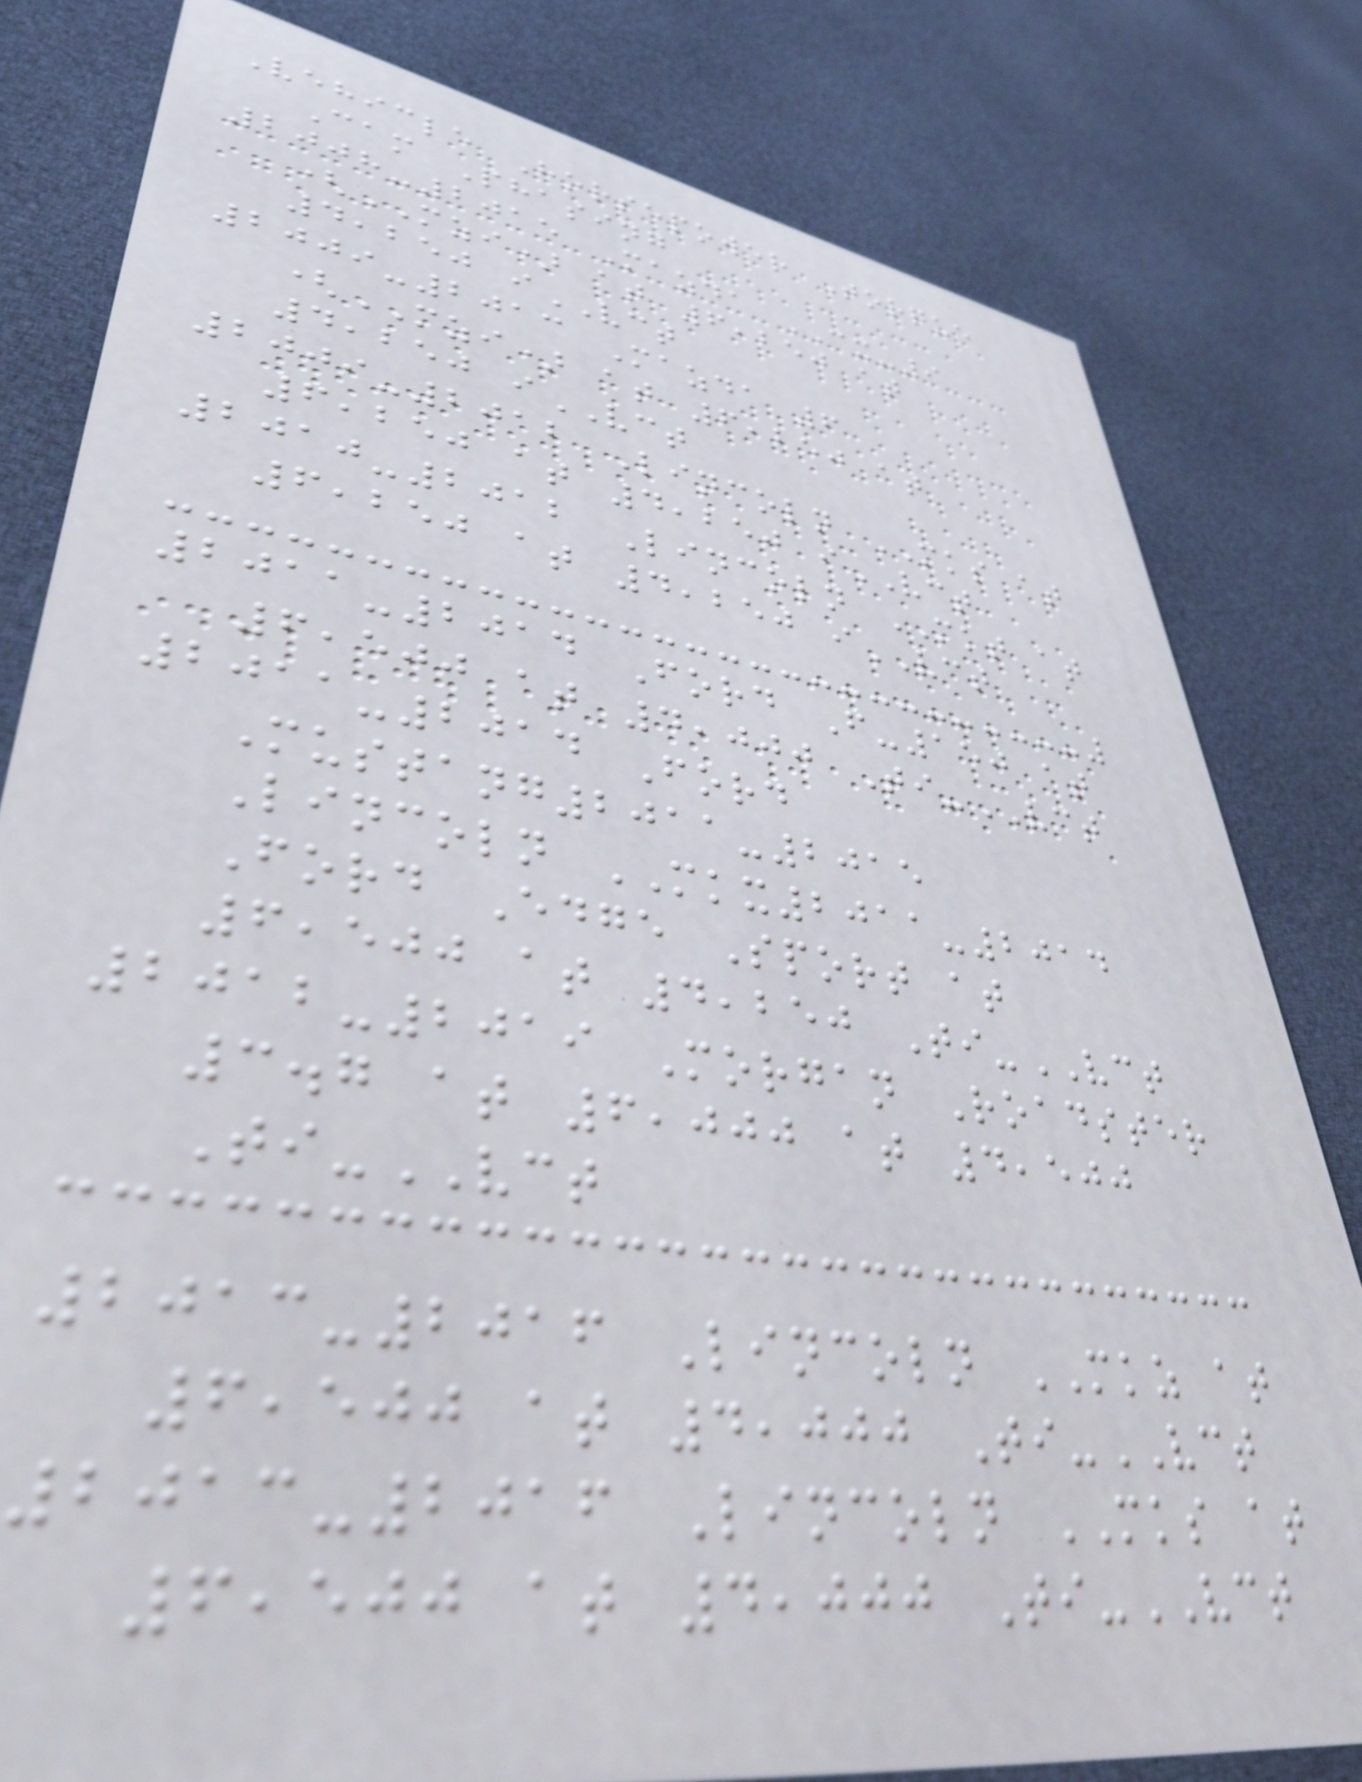Vehicle Horsepower Torque
Cam Phasing
2008-2015 Mazda CX-9
(MZI) at 6,250 at
4,250 iVCT
2009-2013 Mazda 6
(MZI) at 6,250 at
4,250 iVCT
2009-2012 Lincoln MKS at
6,250 at 4,250 iVCT
2010-2012 Lincoln MKT at
6,250 at 4,250 iVCT
2011-2014 Ford F-150 at
6,500 at 4,000 Ti-VCT
2011-2014 Ford
Mustang2011-2015
Lincoln MKX2011-2014
Ford Edge Sport at
6,500 at 4,250 Ti-VCT
2012-2019 Morgan Roadster
3.7 at 6,000 at 4,500
Ti-VCT
2013-2016 Lincoln MKZ at
6,500 at 4,000 Ti-VCT
2013-2016 Lincoln MKS at
6,500 at 4,000 Ti-VCT
